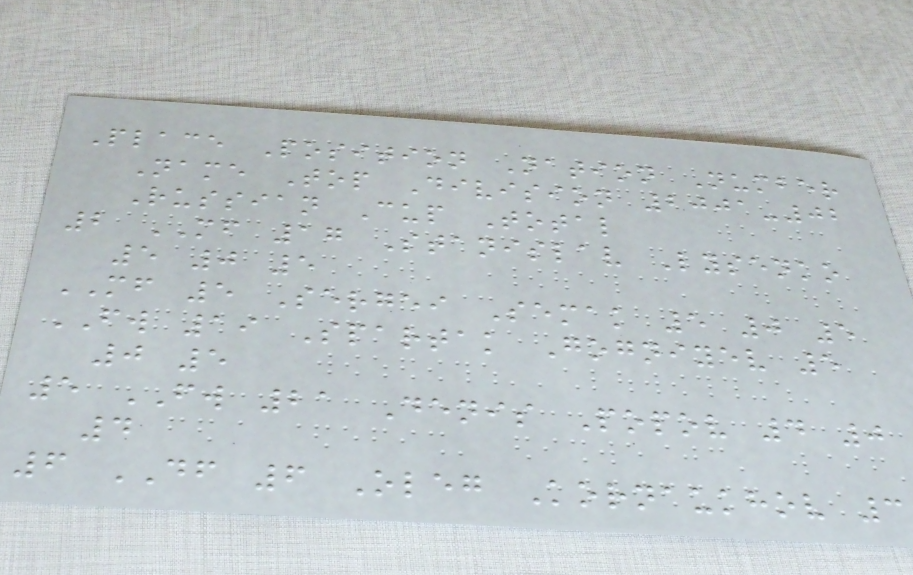Place Position Nation Number
Name Top Division 2001-02
Russian Cup Total
2 MF 17 Stanislav Lysenko
5 0 5
MF 5 Sergei Semak 5 0 5
FW 19 Spartak Gogniyev 5
0 5
5 FW 21 Denis Popov 4 0
4
6 DF 6 Oleg Kornaukhov 3
